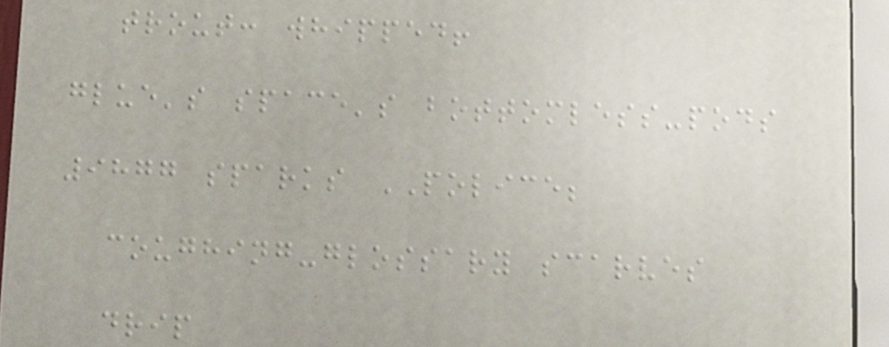trout: whipped!
glue's space's bottomless-pods
9877 sparks POLICE;
coughing-glossary scarves
drip
